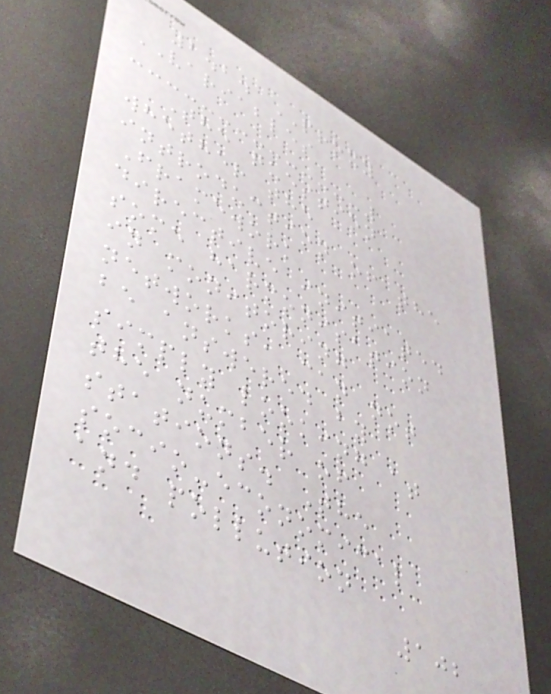2.2. PROXY
VARIABLES
The question
whether the
introduction of the
Framework
directive initiated
some harmonisation
in monitoring
networks, can not
be answered by
simply looking at
the number of
stations. The
socio-economical
and pollution
102
